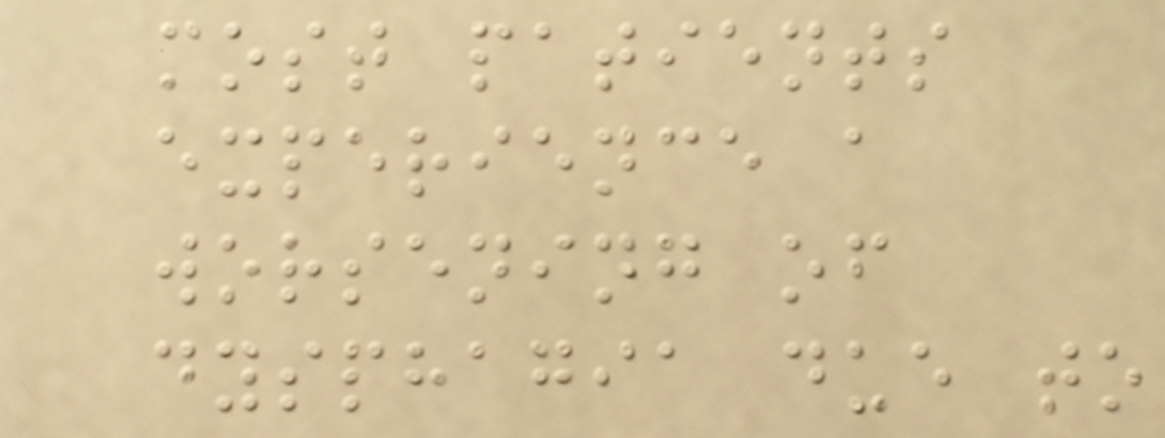most patients
experience a
worsening of
dysphagia due to
